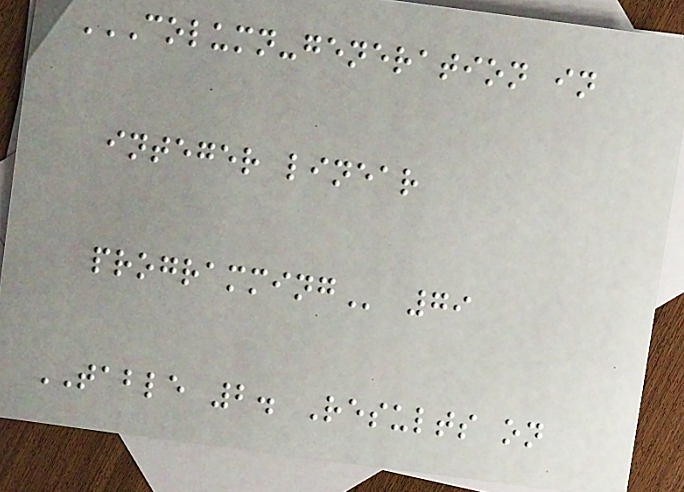COLUMN-GENERATION IN
INTEGER LINEAR
PROGRAMMING 79
TABLE 2. Results on
